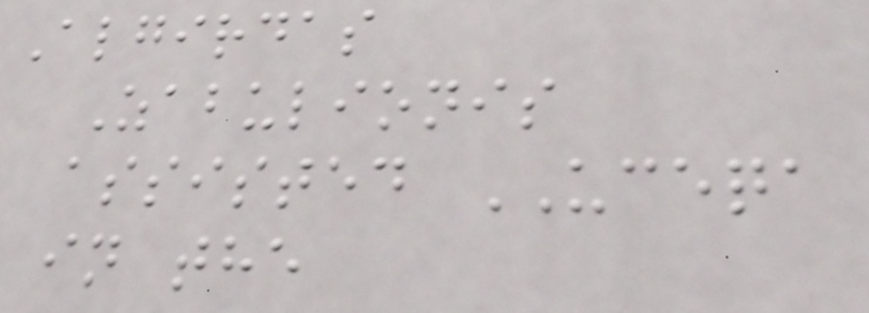Algirdas
Zabulionis
assisted UCEQA
in the
